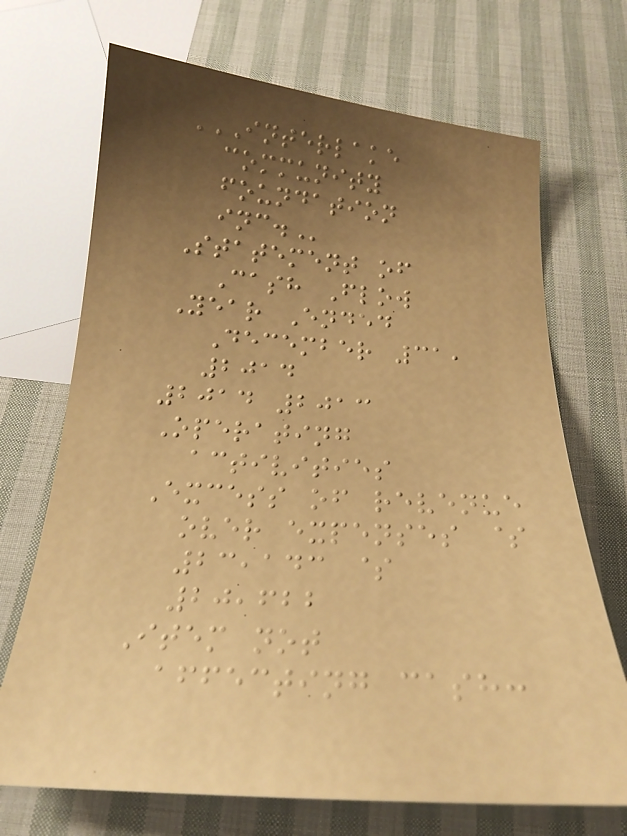INTERLAKE
COMMUNITY
FOUNDATION
INC.
Statement of
Cash Flow
Year Ended
December 31,
2014
2014 2013
Operating
activities
Excess of revenue
over expenses $
23,143 $
20,622
Item not
affecting cash:
